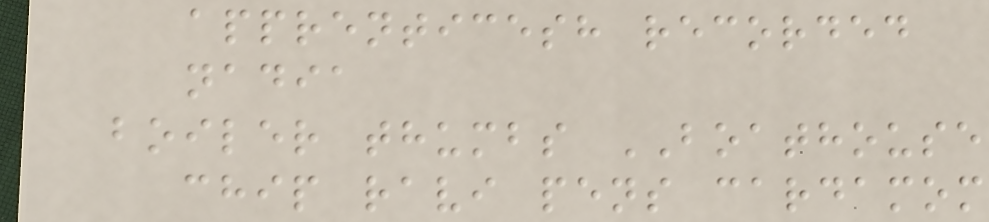apprenticesh recorded
nadia
boiler thumbs BOATHOUSE
chip ravi pens cardamom
